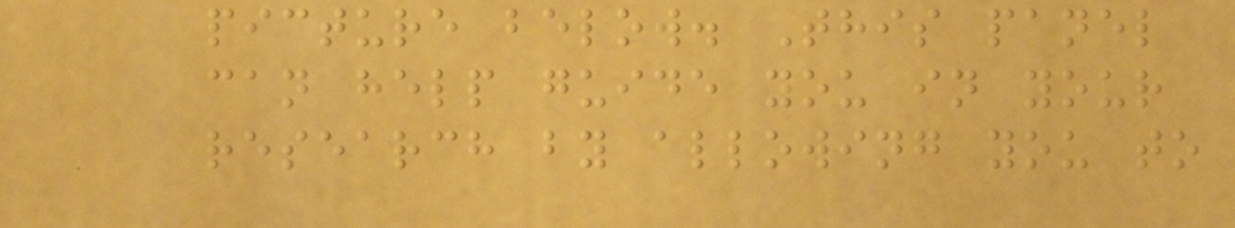picture below. This panel
can help guide you in your
research by allowing you to
